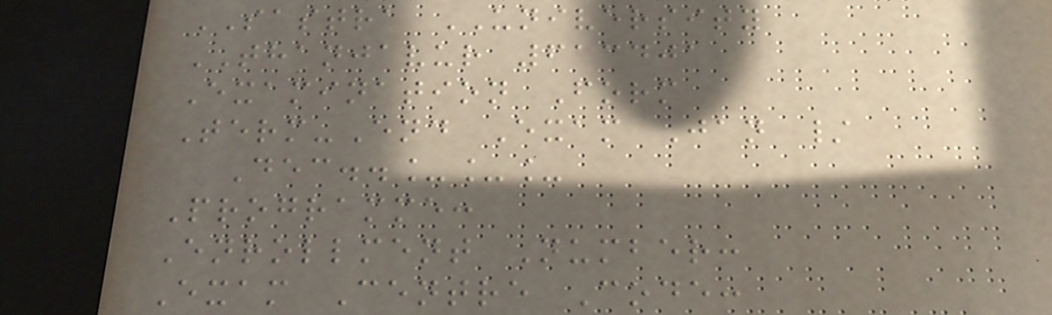SASTRA UNIVERSITY
THANJAVUR 613401
Examination Form
Term-End Exam Jan /
Dec..___
Programme:
Enrollment Number:
Exam Centre Code:
